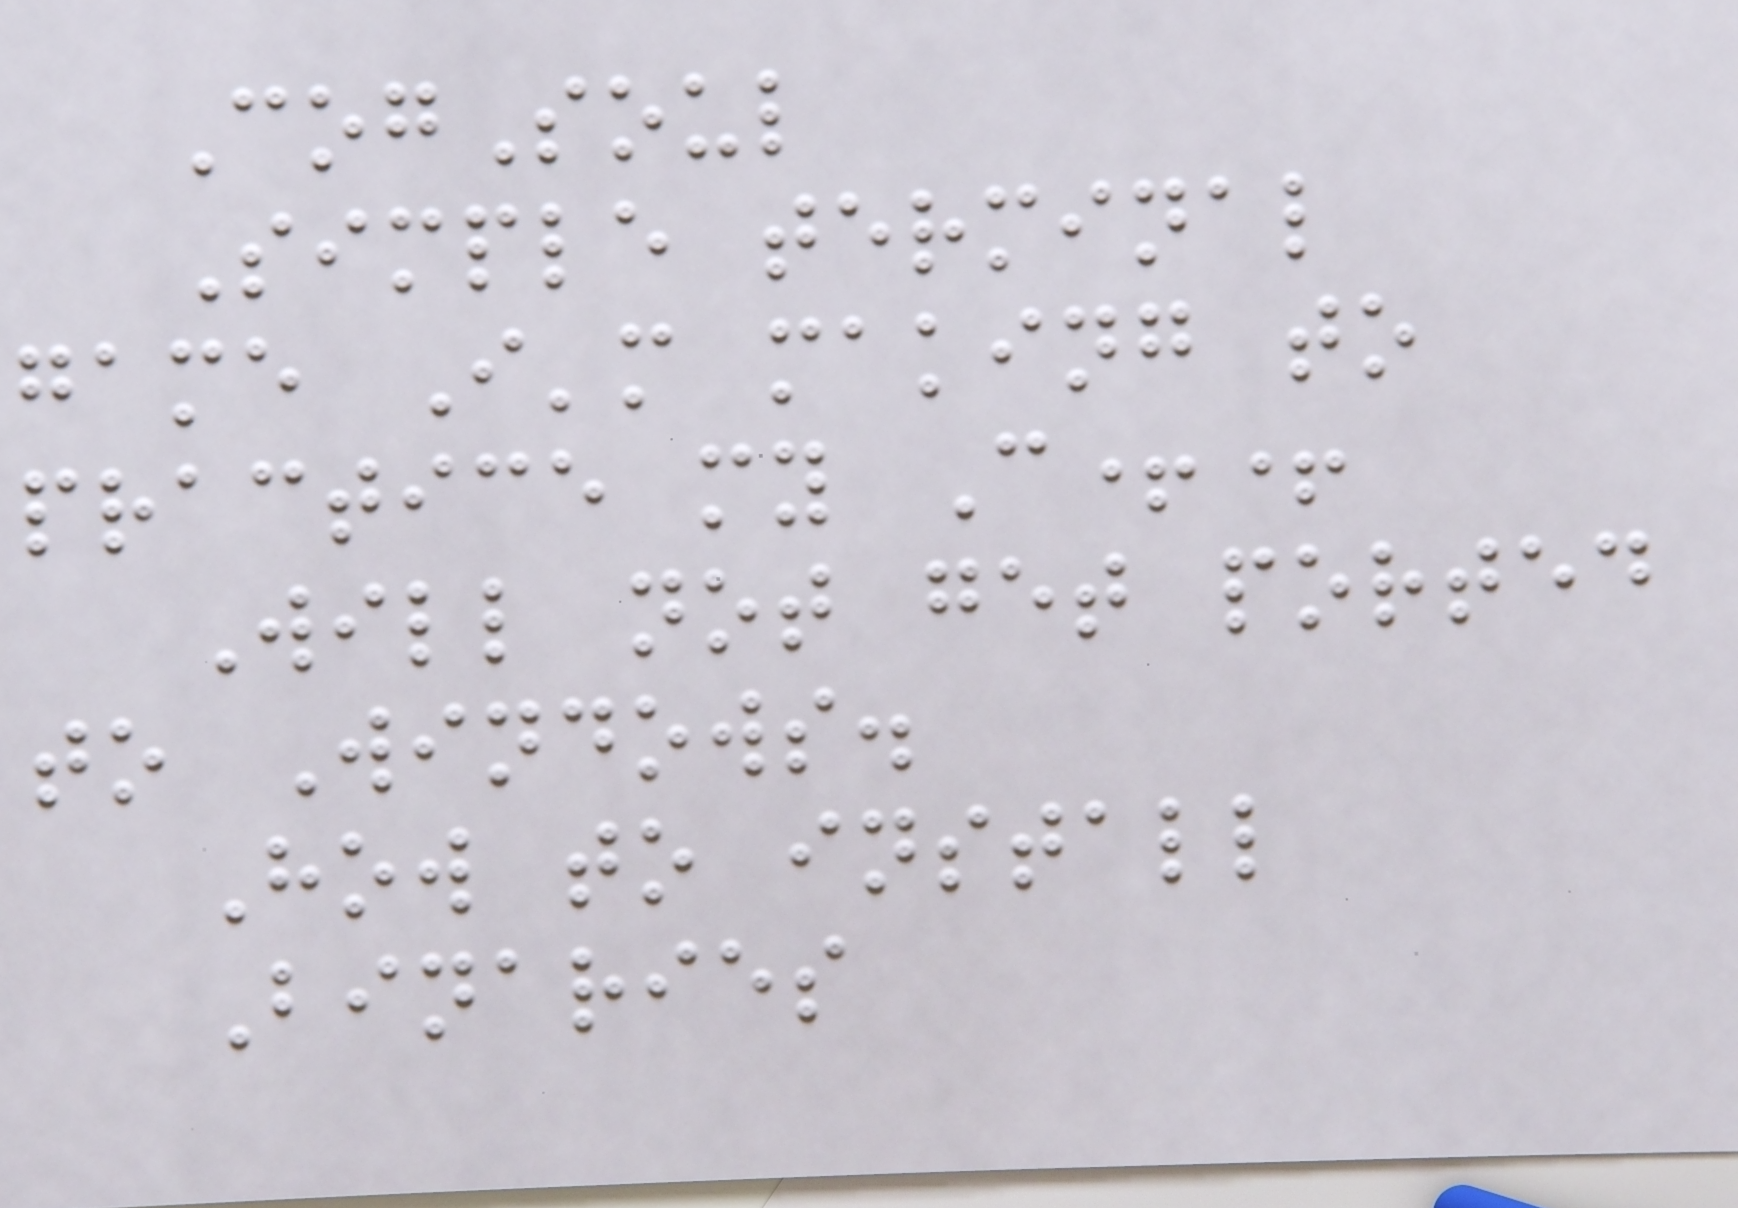CogSoul
Simple terminal
game I'm making to
practice my C++
Will not get ported
to Windows.
How to install
Binaries
